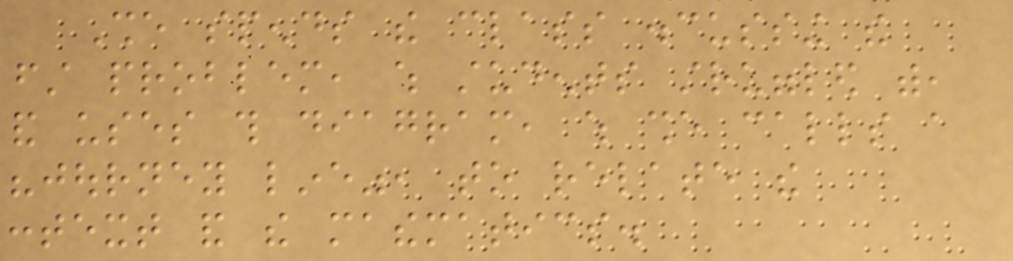She spends the class discussing the
first problem, which students struggled with,
and uses this diagram, which she calls a
"journey line", to relate the
context and the mathematics.
